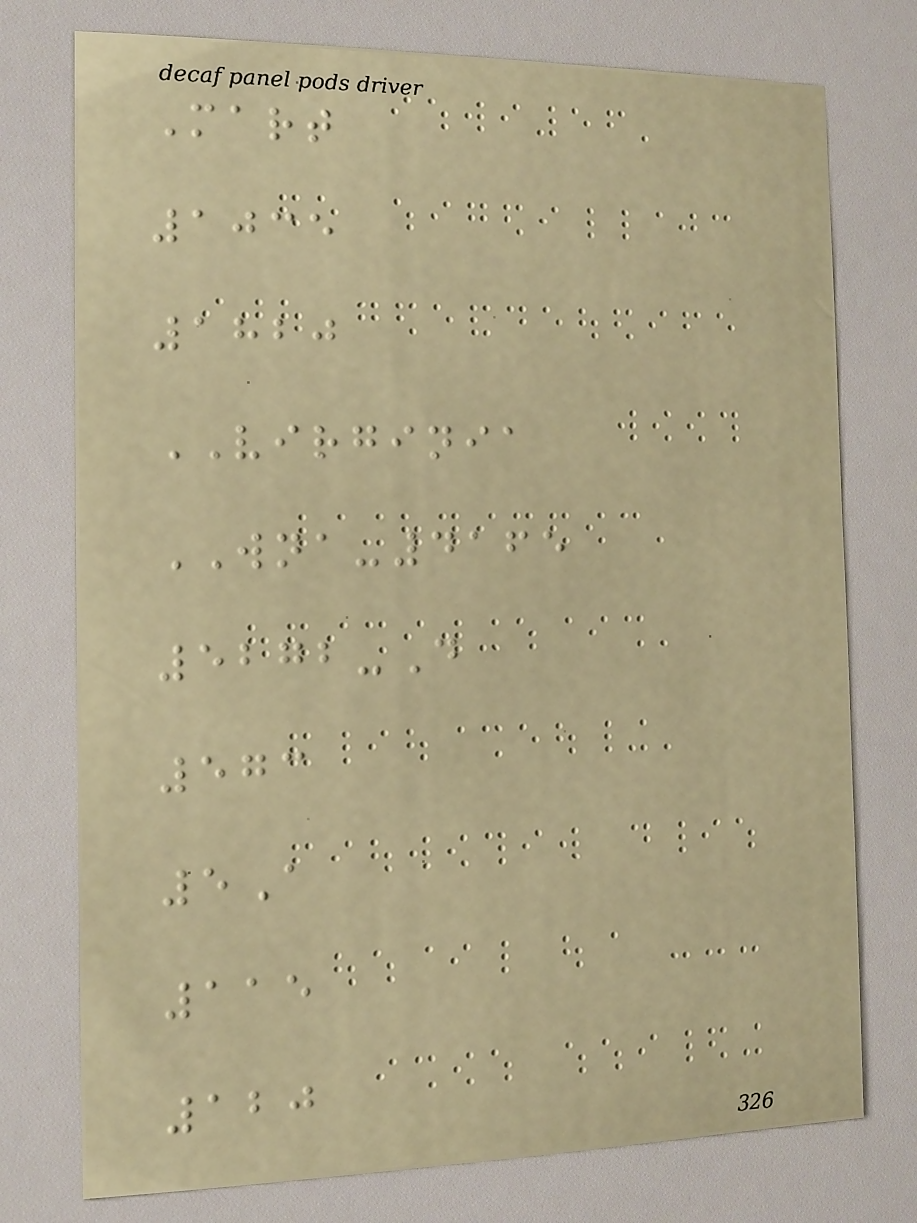Mart
1035
1820
VIRGINIA
WNA-4165
5272-D
573
5A
115
120
